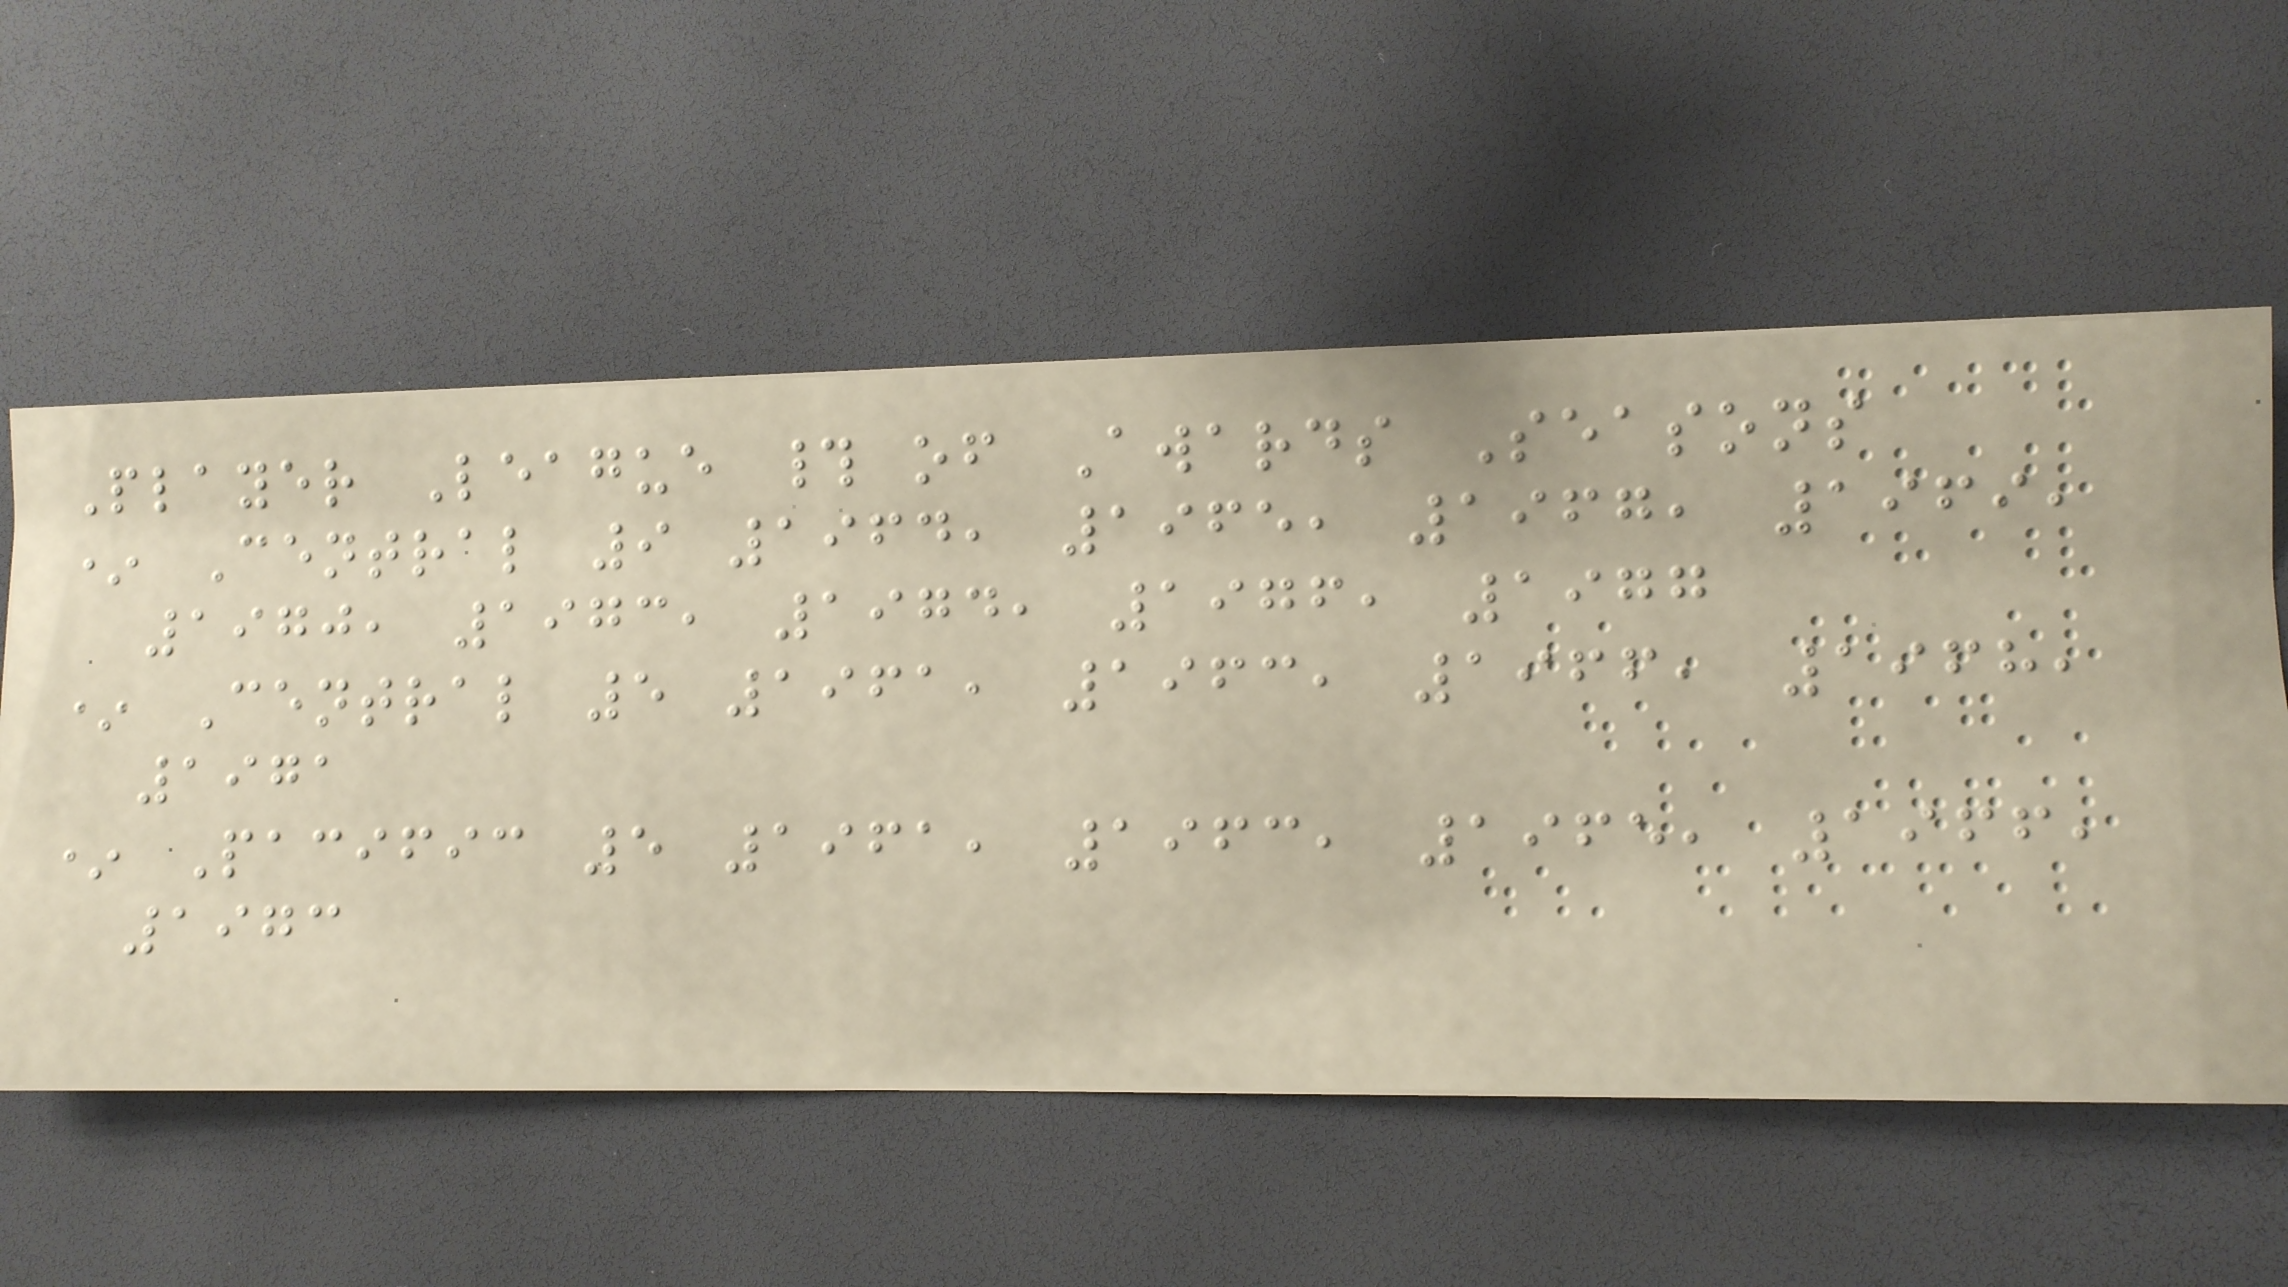Player League # of Awards Seasons
* Central 9 1964, 1965, 1967, 1969,
1970, 1973, 1974, 1976, 1977
* Central 5 1961, 1963, 1966, 1968,
1971
* Pacific 5 1961, 1963, 1965, 1966,
1973
